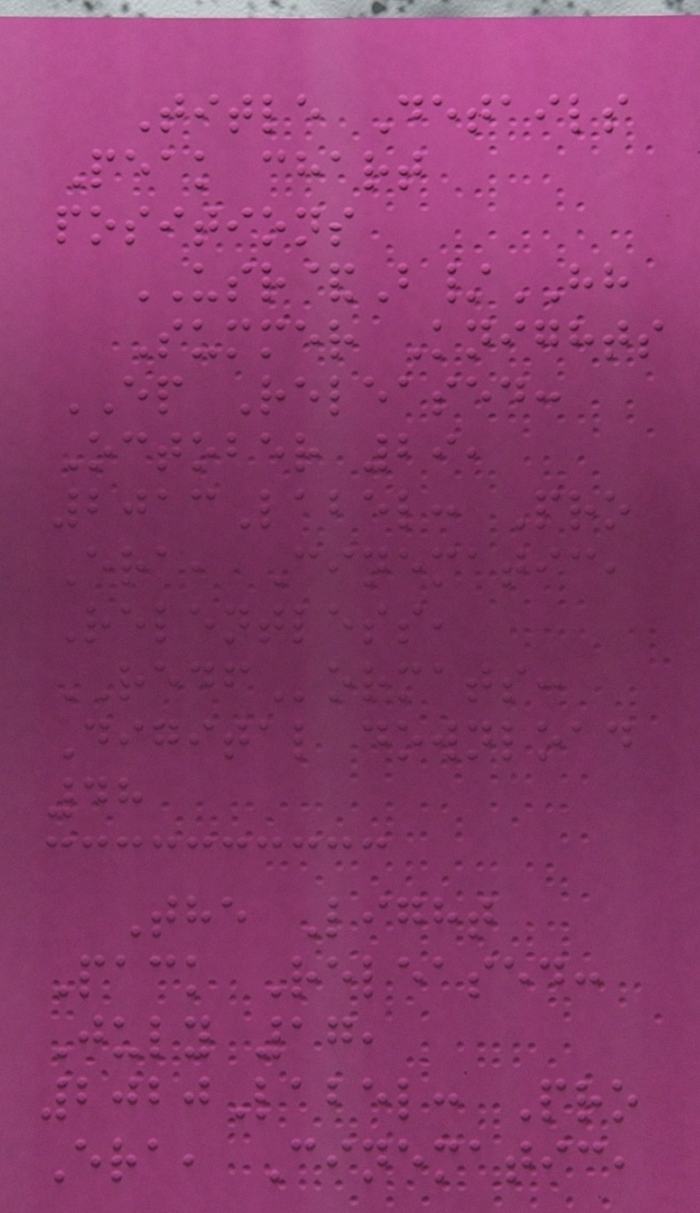Title Details
Peak chart
positions
USR&B/HH
Summer Knights
EP Released:
October 29,
2013Label: Pro
Era, Cinematic,
Relentless,
REDFormats:
Digital download
48
The Light
Pack Released:
July 17,
2020Label: Pro
Era, Cinematic,
